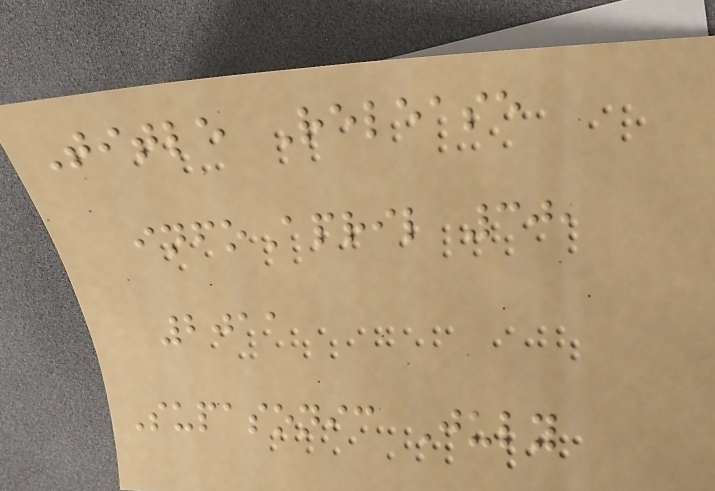Title Release
infoApril 30,
2011
Supasonic July
